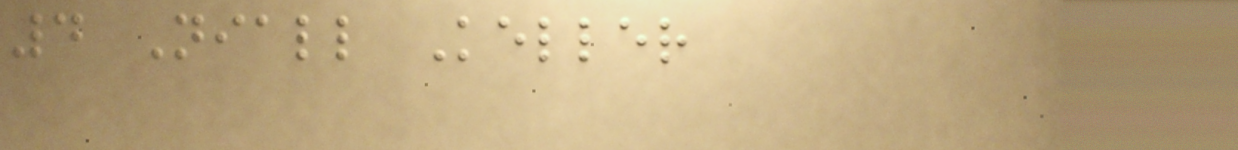4 Niall Keller
